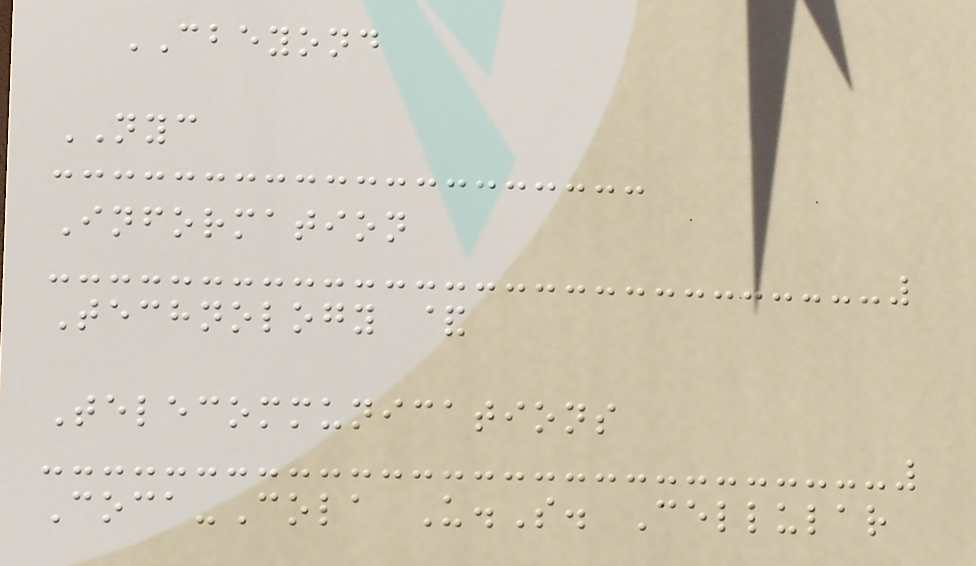CBEYOND
NYC
Information
Technology &
Telecommunications
Coca-Cola U.S. Cellular
